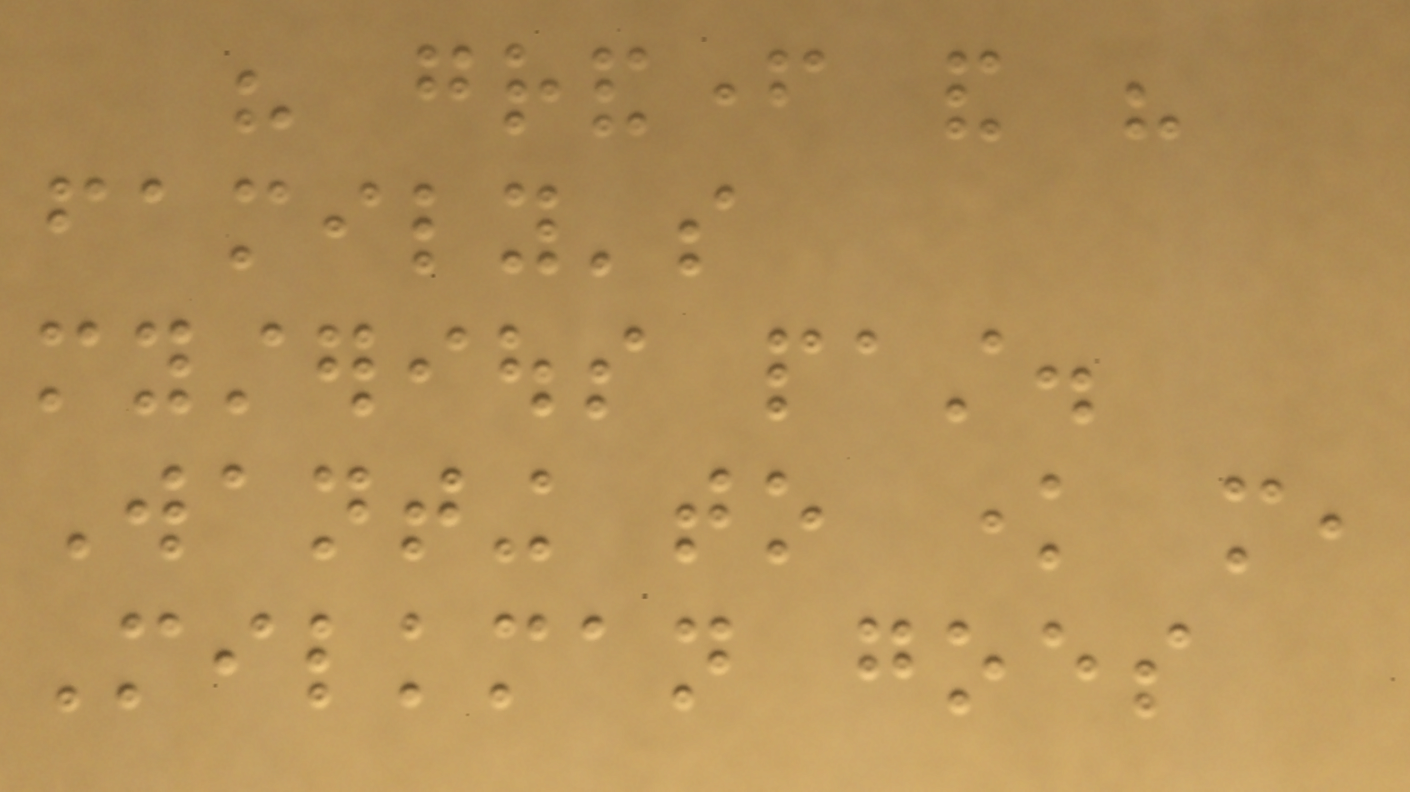his grandfather and his
family's
mysterious past.
Wanting to know more,
Milkman goes
